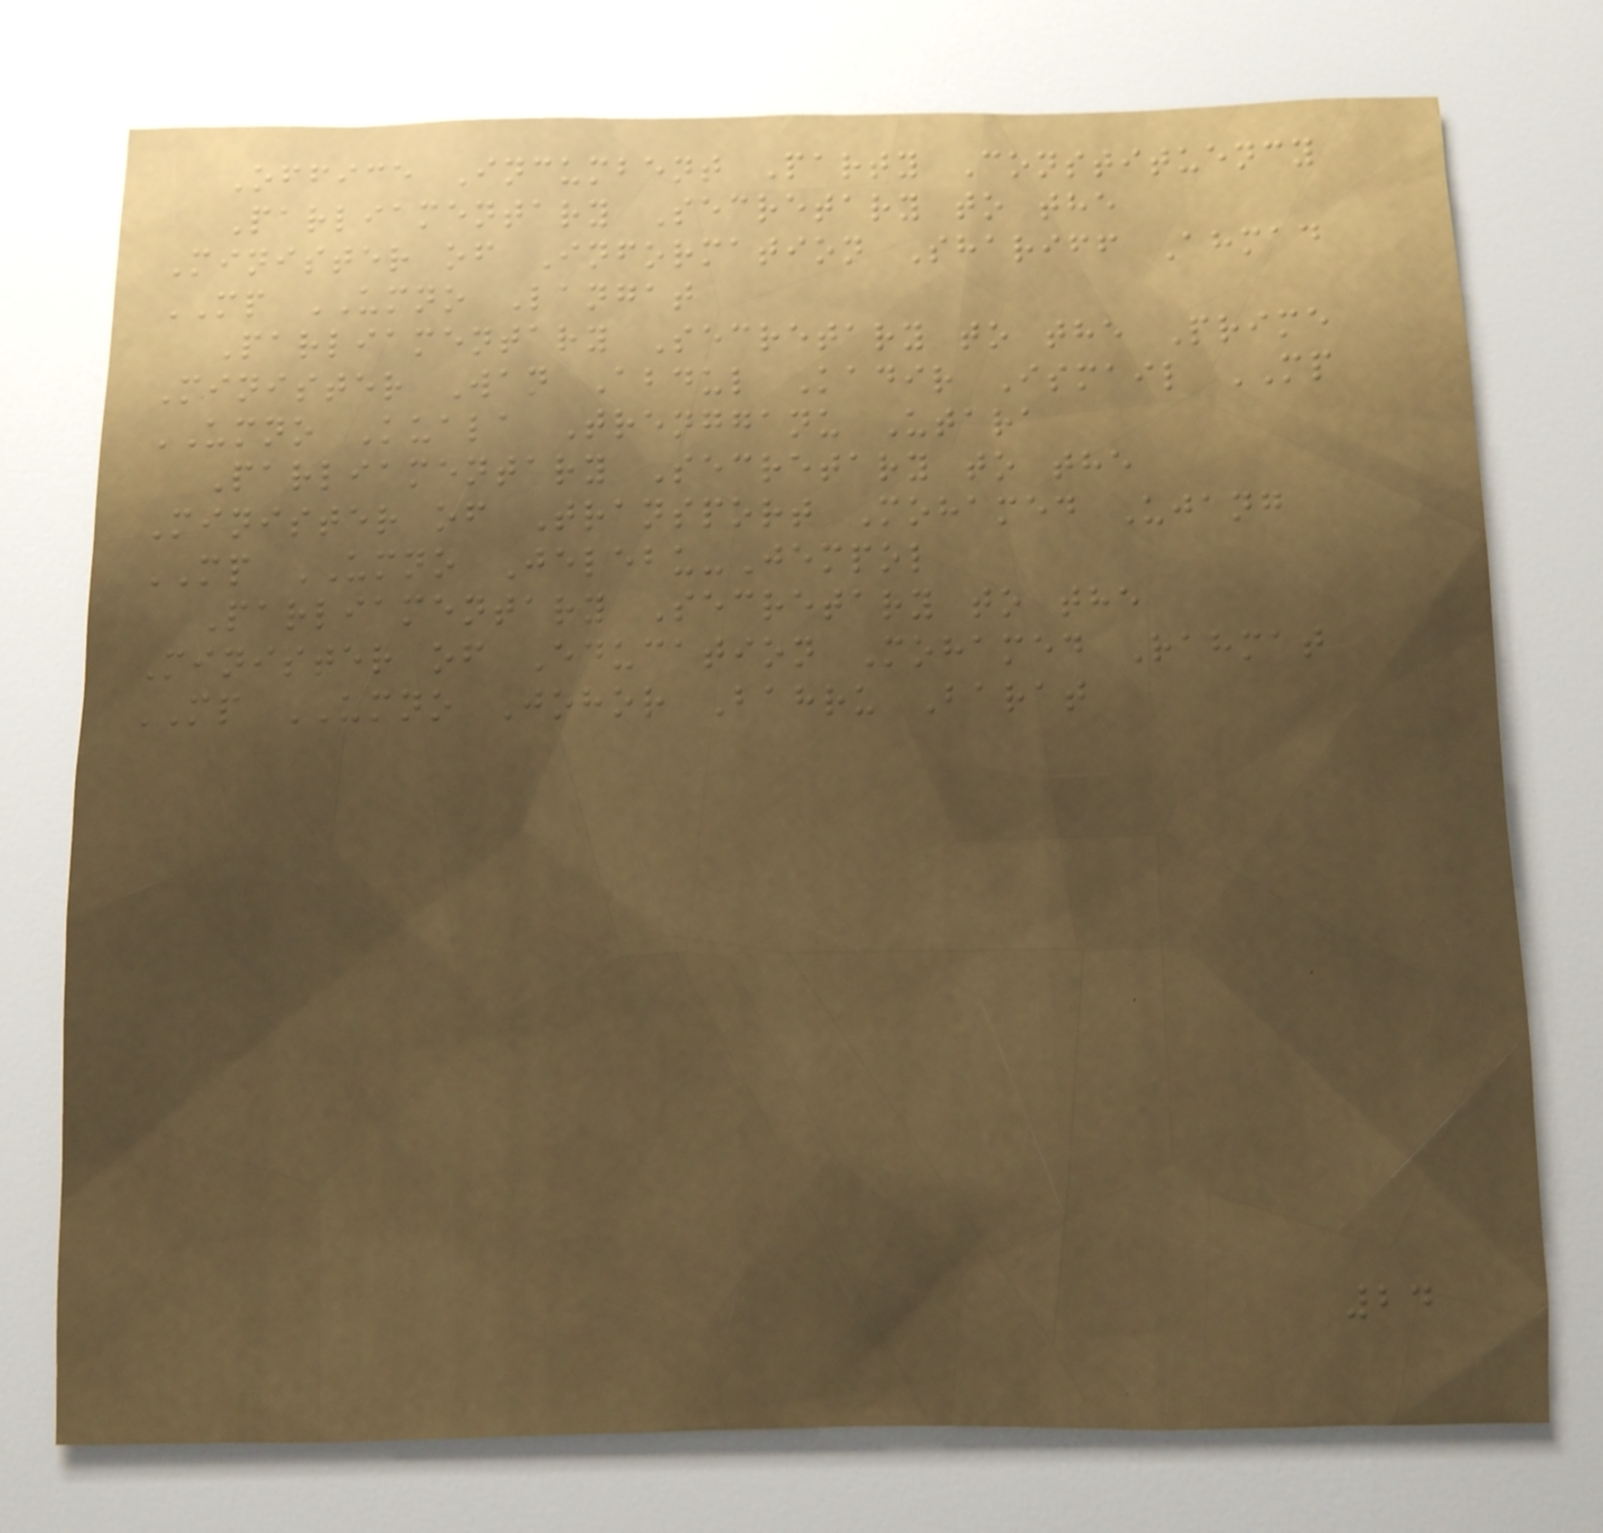Office Incumbent Party Constituency
Parliamentary Secretary to the
Minister of Information Shariff Ahmad
MP UMNO Langat
Parliamentary Secretary to the Prime
Minister Wan Abdul Kadir Ismail MP
UMNO Kuala Trengganu Utara
Parliamentary Secretary to the
Minister of Transport Mohamed Ujang
MP UMNO Jelebu-Jempol
Parliamentary Secretary to the
Minister of Education Mohamed Rahmat
MP UMNO Johor Bahru Barat
24
